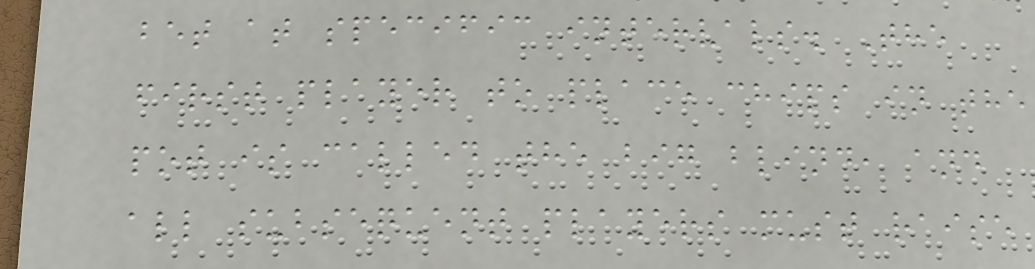bet at specific intervals. The
first player to place chips in the
pot is called the big blind, and
all subsequent players must raise
